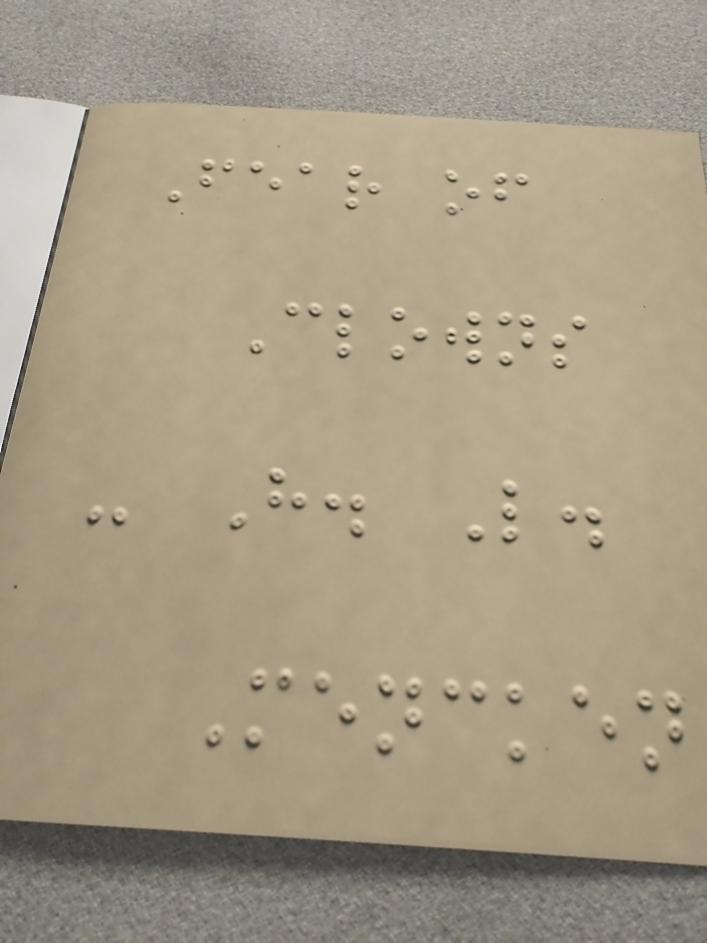Fear of
Clowns
- H. L.
Mencken
